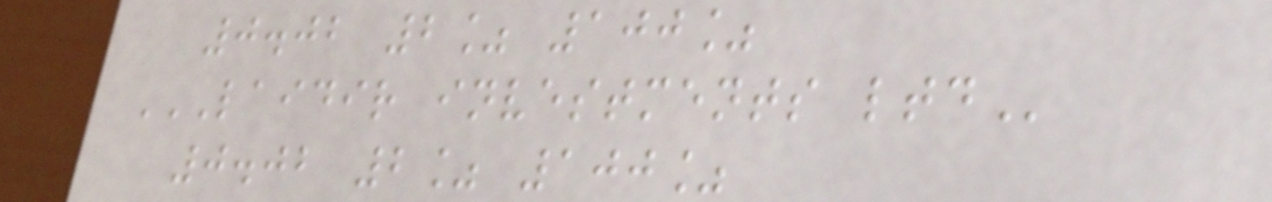0.02 2% 100%
LAIDIR INVESTMENTS LTD
0.02 2% 100%
